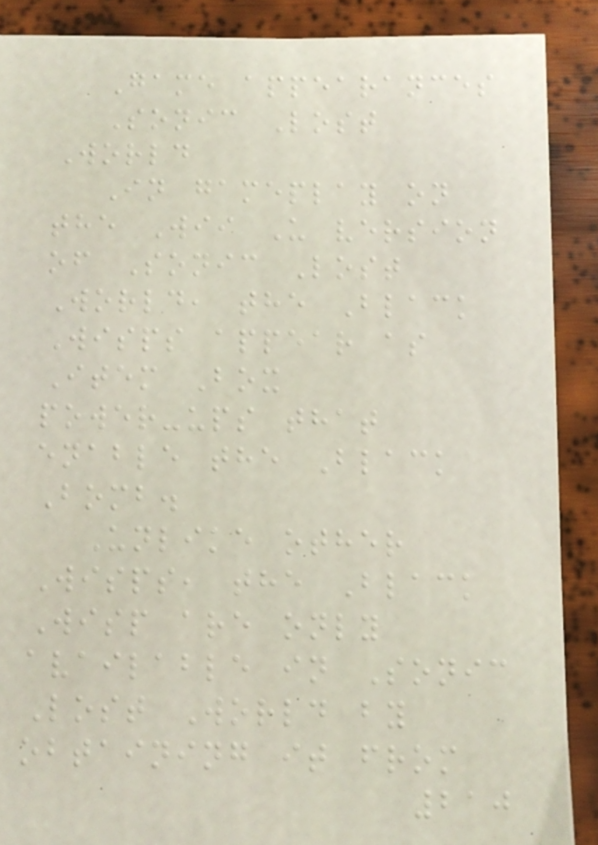Game appearances
Sonic Lost
World
In gameplay on
the Wii U version
of Sonic Lost
World, the Black
Wisps appear as
Item Box
power-ups that
enable the Black
Bomb.
Unlike other
Wisps, the Black
Wisp are only
available in Sonic
Lost World by
obtaining it from
210
